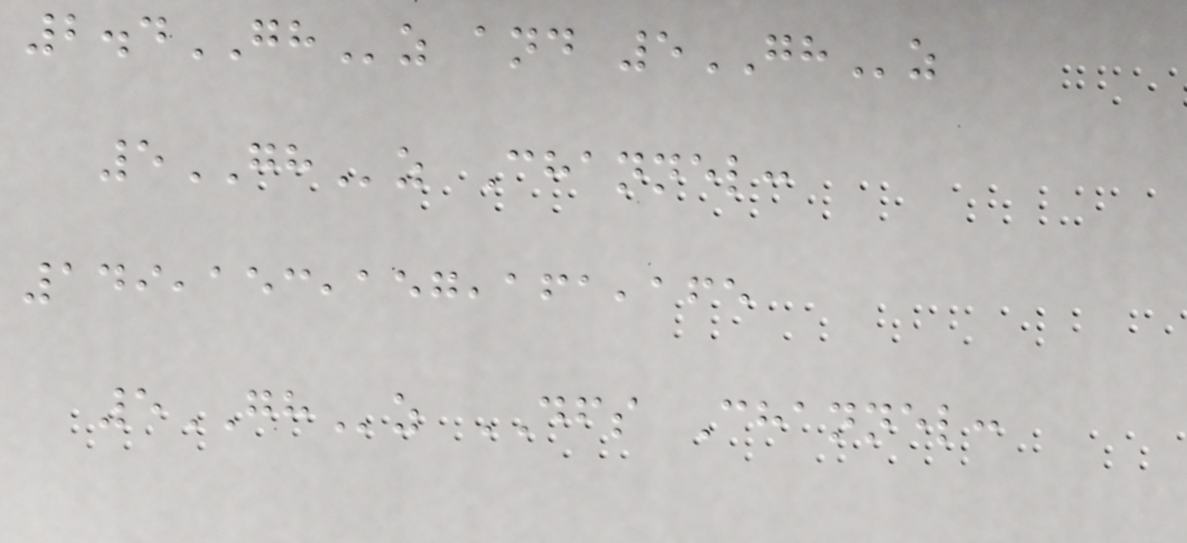2.4GHz and 5GHz
5GHz Channel:
149,153,157,161,165
5GHz DFS Channel:
